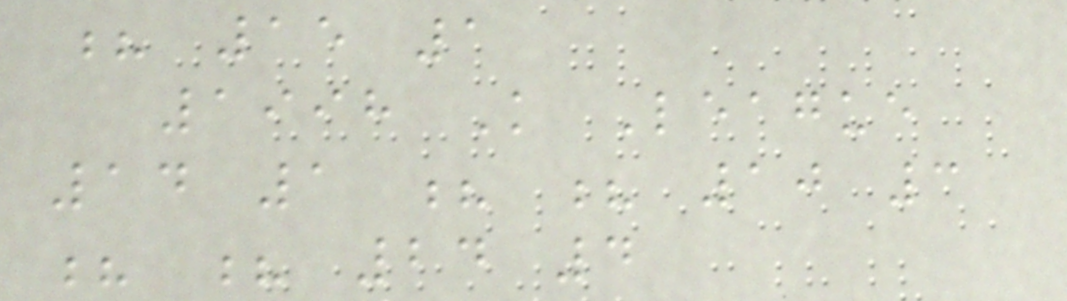? 15 1
1998 K League
14 1 ? ? 10 3
? ? 24 4
